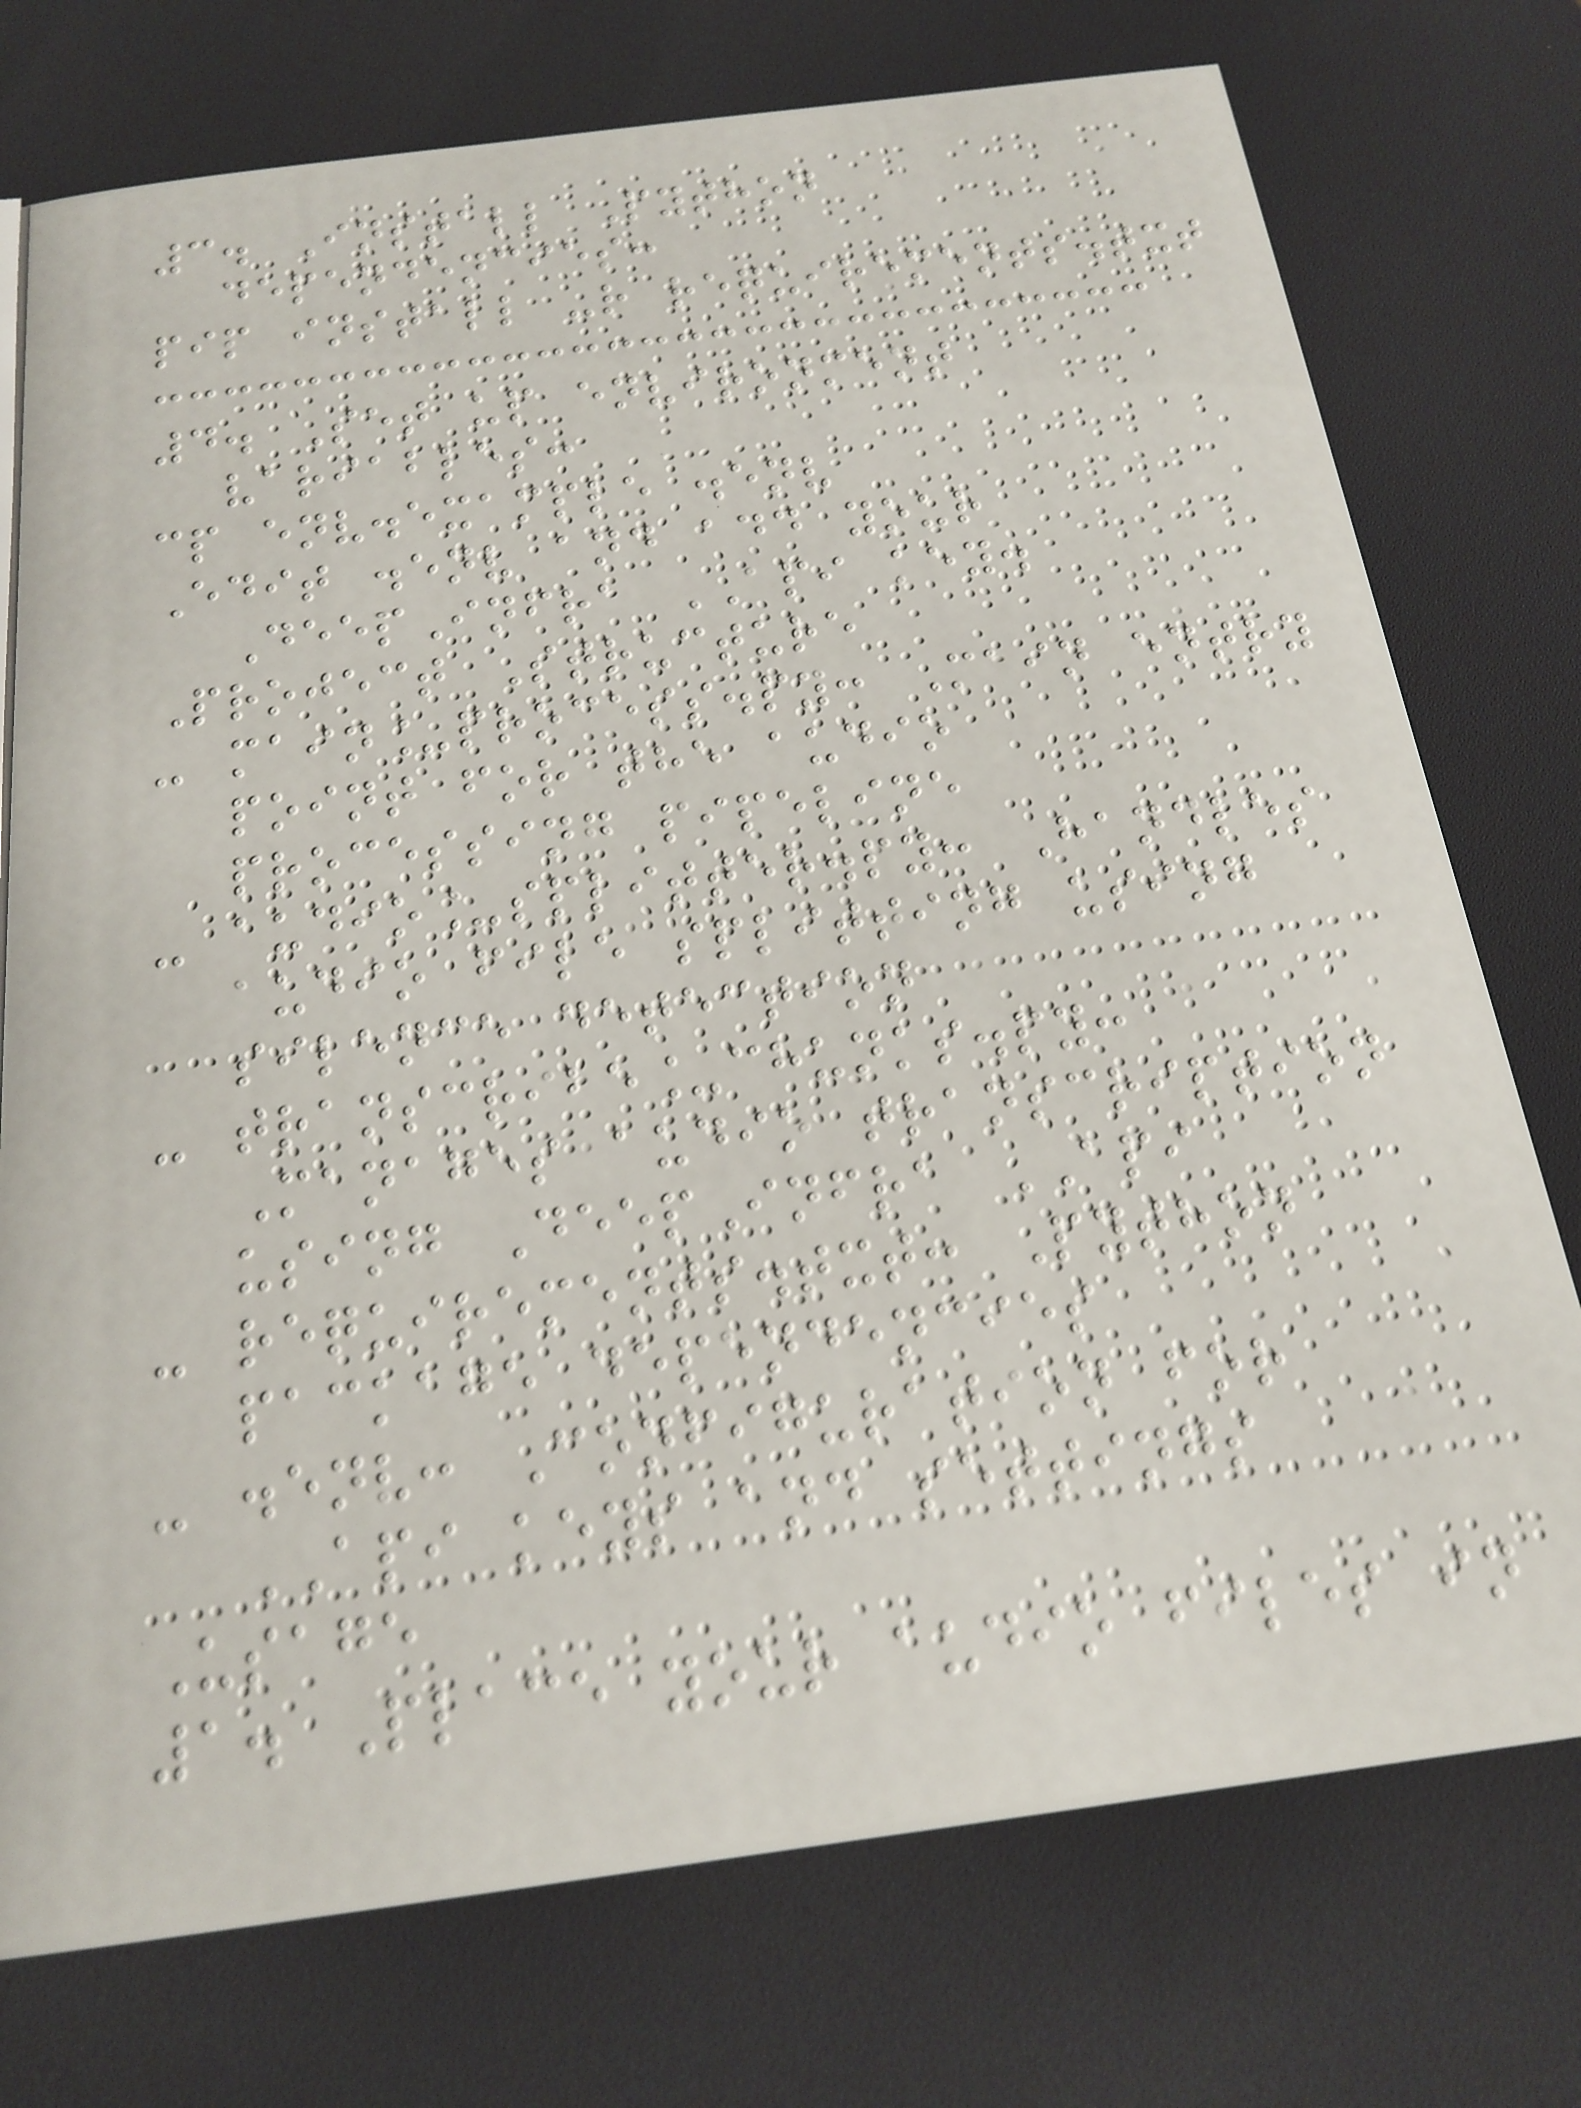3. Install Python
dependencies:
pip install -r requirements.txt
4. Set up environment
variables:
cp env.example .env
Edit .env and add your
DeepInfra API key.
Project Structure
- main_process.py: Main entry
point for the audio
processing pipeline
- audio_splitter.py: Handles
audio file splitting using
silence detection
- transcribe_chunks.py:
Manages audio transcription
using DeepInfra API
- requirements.txt: Python
package dependencies
- .env: Configuration for
API keys and settings
Usage
1. Place your audio files in
